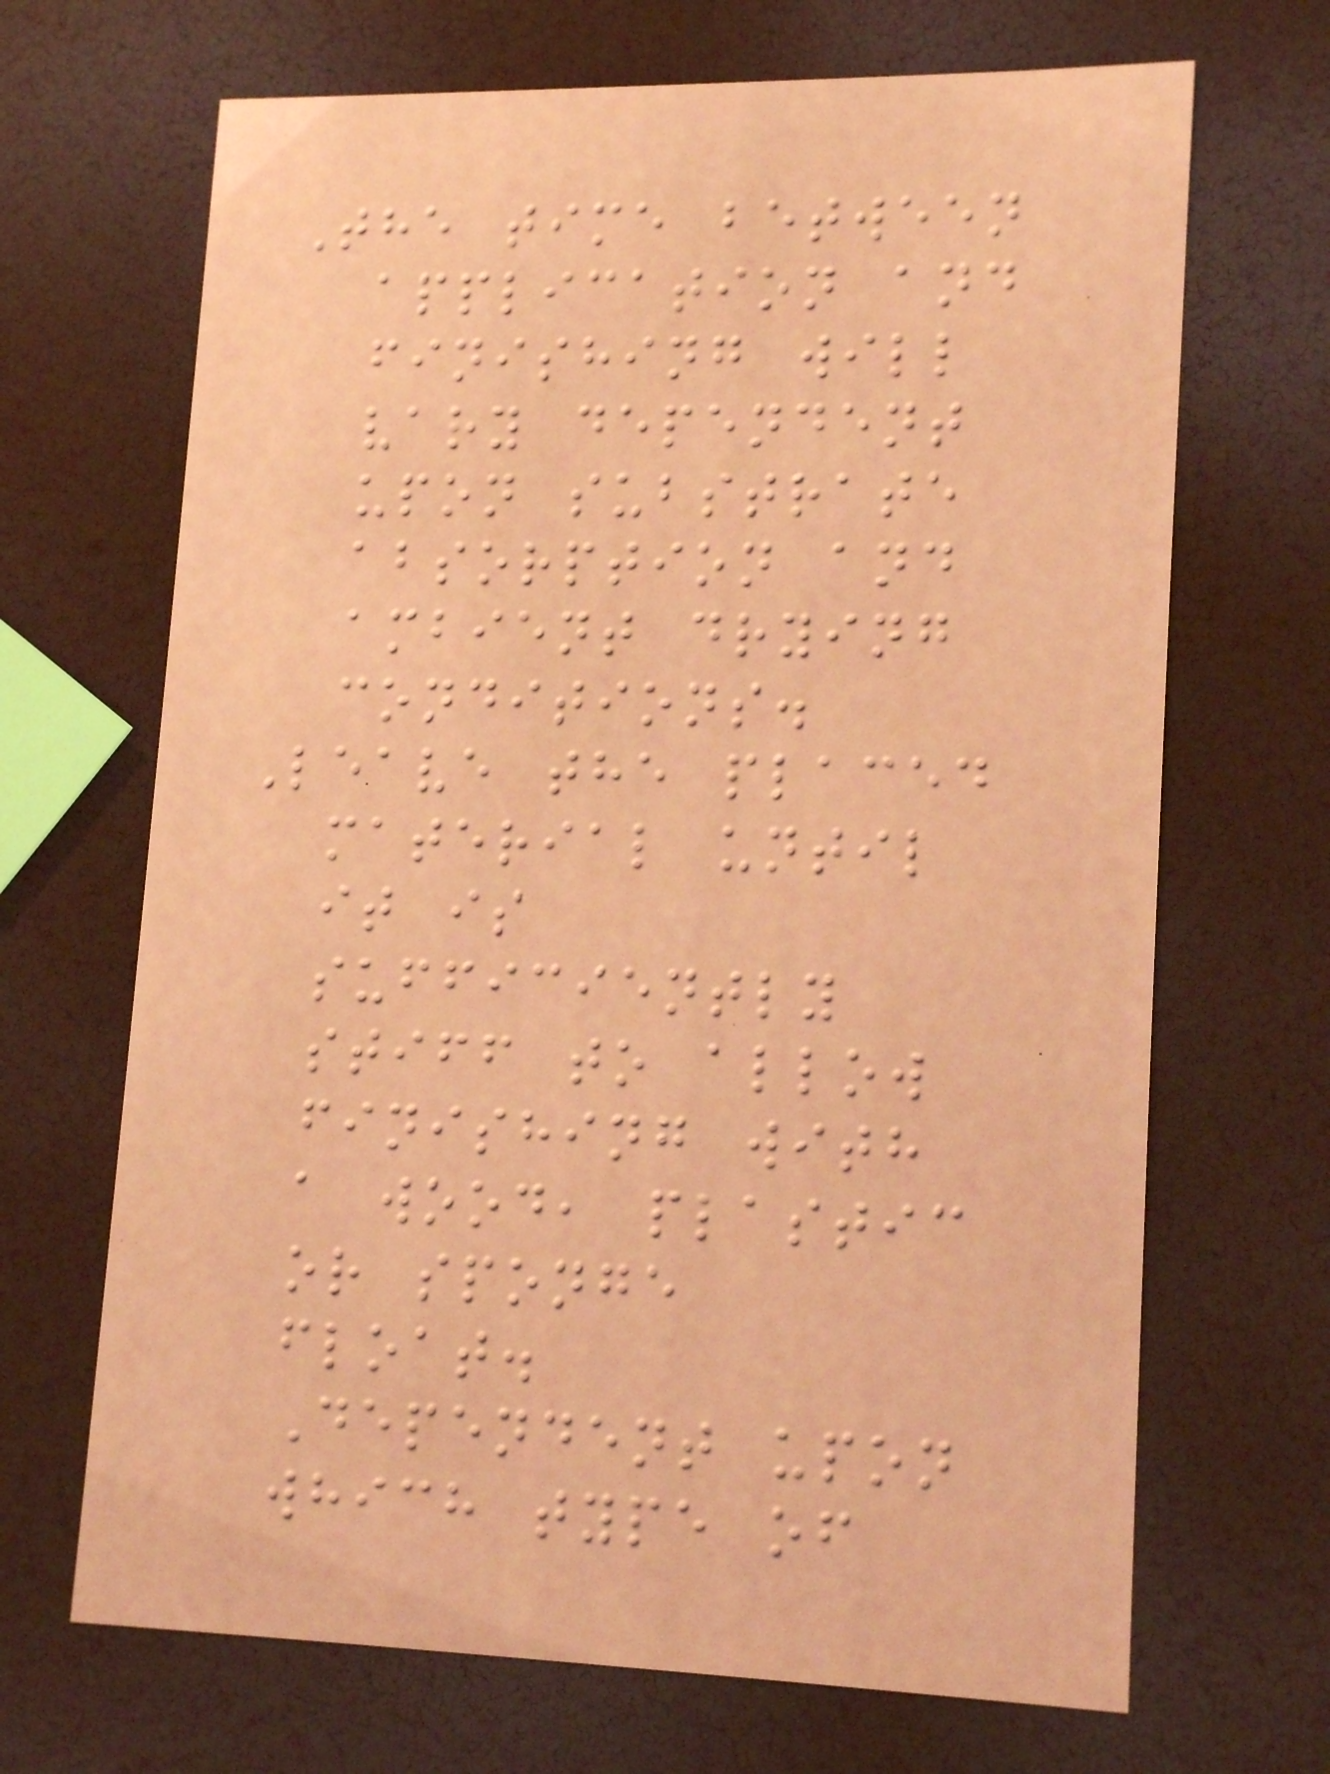The time between
application and
finishing will
vary dependent
upon substrate
absorption and
ambient drying
conditions.
Leave the placed
material until
it is
sufficiently
stiff to allow
finishing with
a wood, plastic
or sponge
float.
Dependent upon
which type of
